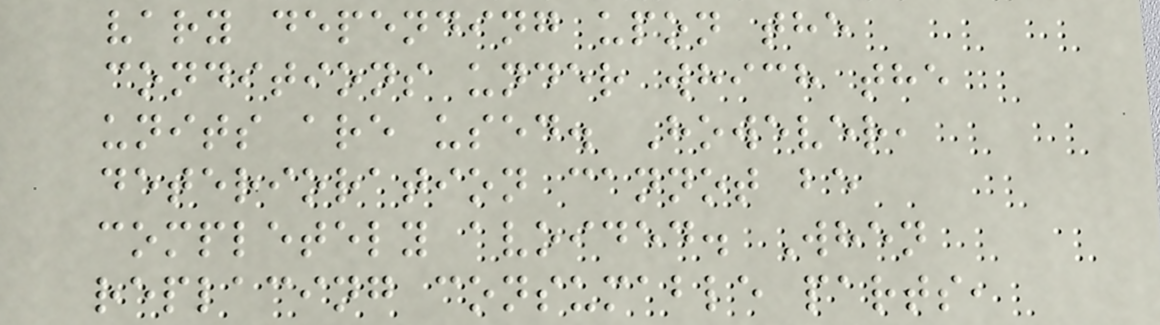vary depending upon the
conditions under which the
units are used. However,
deterioration cannot be
completely avoided. When
replacing consumable parts,
